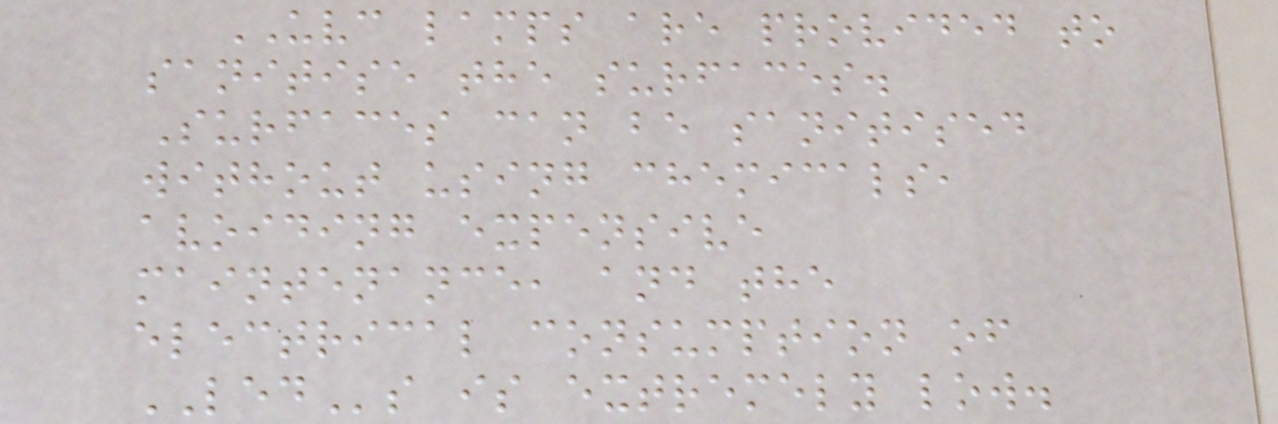UVC lamps are provided to
sanitise the surfaces.
Surfaces can be sanitised
without using chemicals,
avoiding expensive
maintenance, and the
electrical consumption of
LEDs is extremely low.
